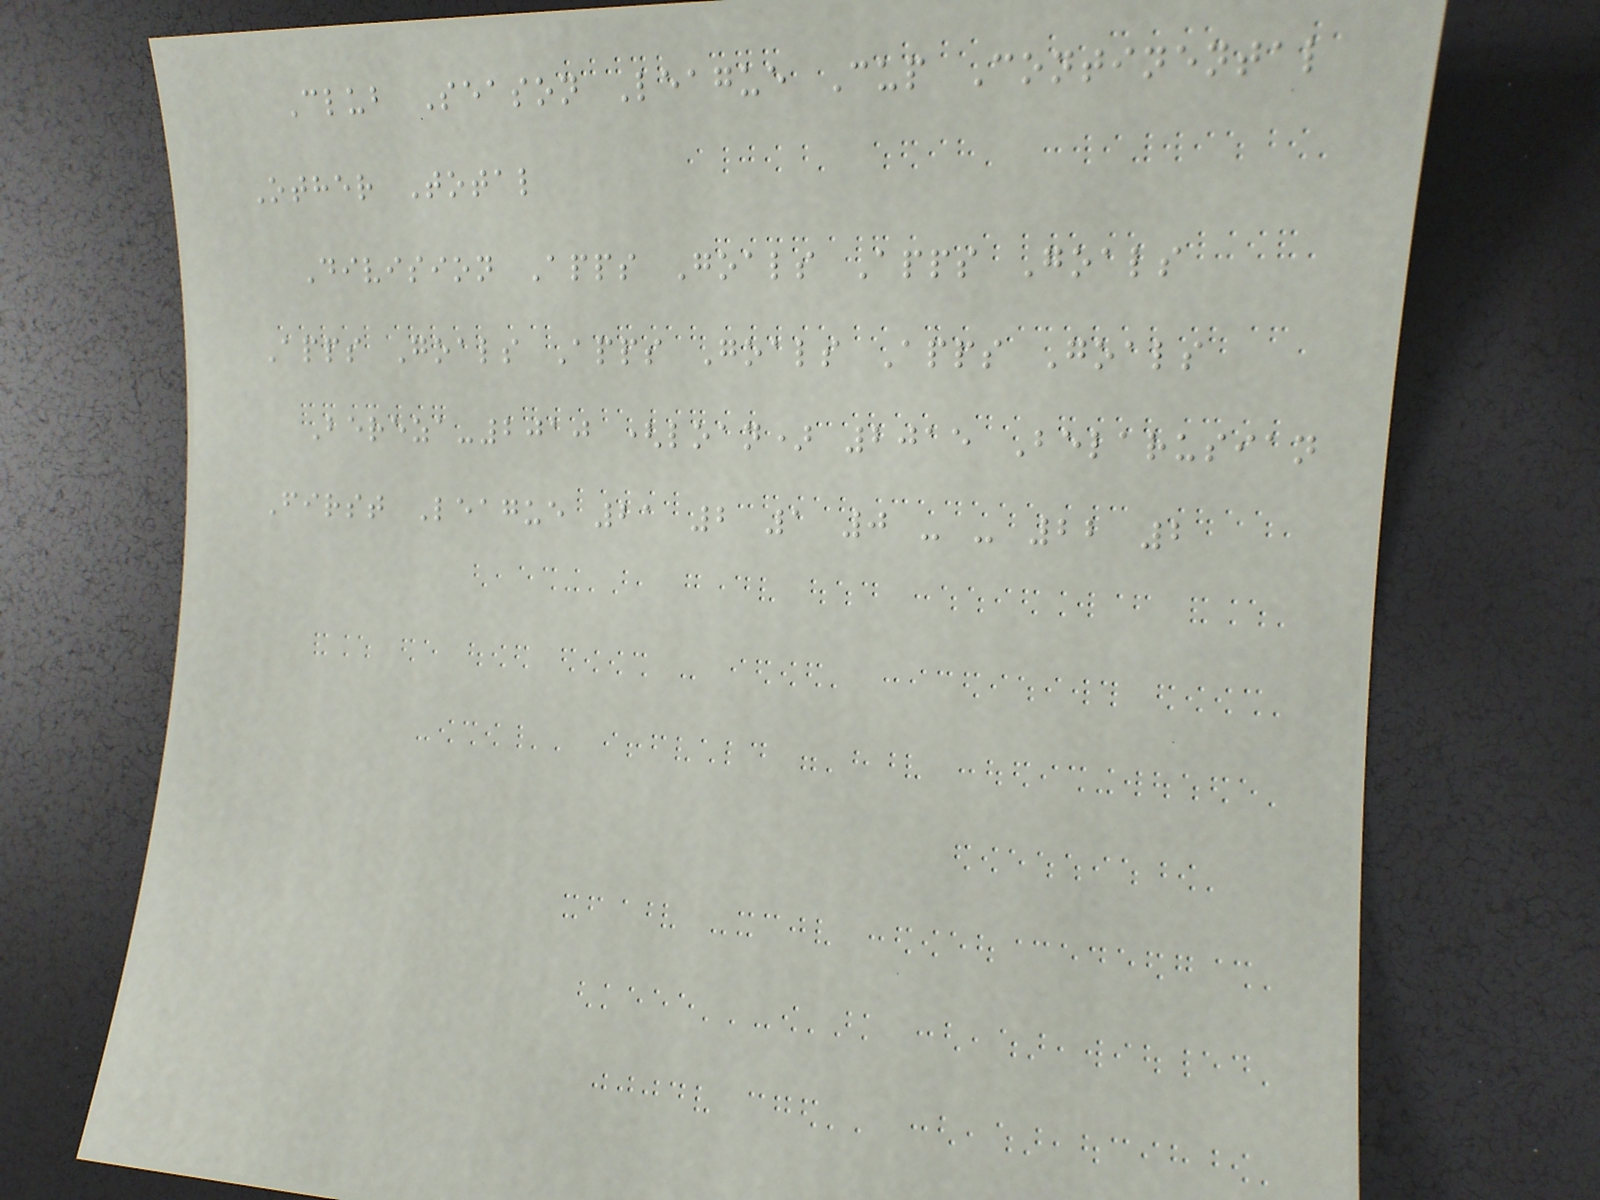Club Season League Cup Continental
Other Total
Division Apps Goals Apps Goals
Apps Goals Apps Goals Apps Goals
Bereza-2010 (loan) 2015 Belarusian
First League 21 2 1 0 - - 22 2
